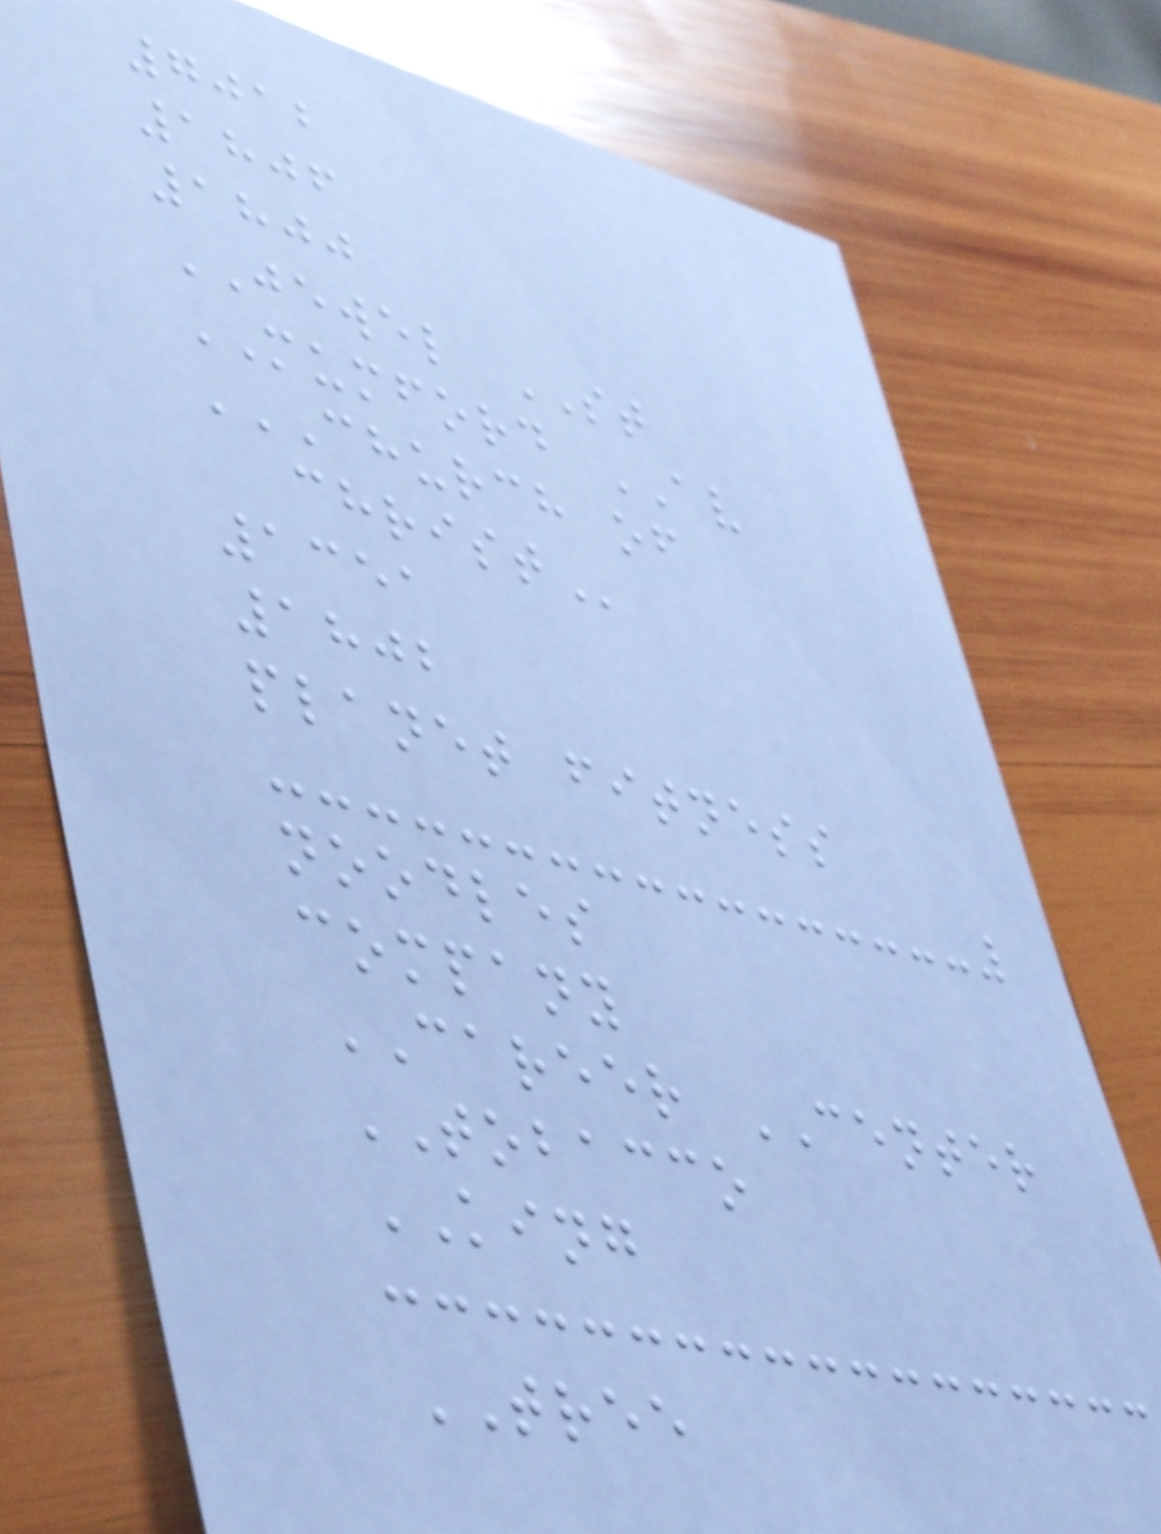7012
1806
1800
JEWEL ST
MUMFORD AV
CHURCH OF
CHRIST
1351
1802
planet fitness
noodles
company
CAREER CENTER
TOBACCO
KING
TREE
